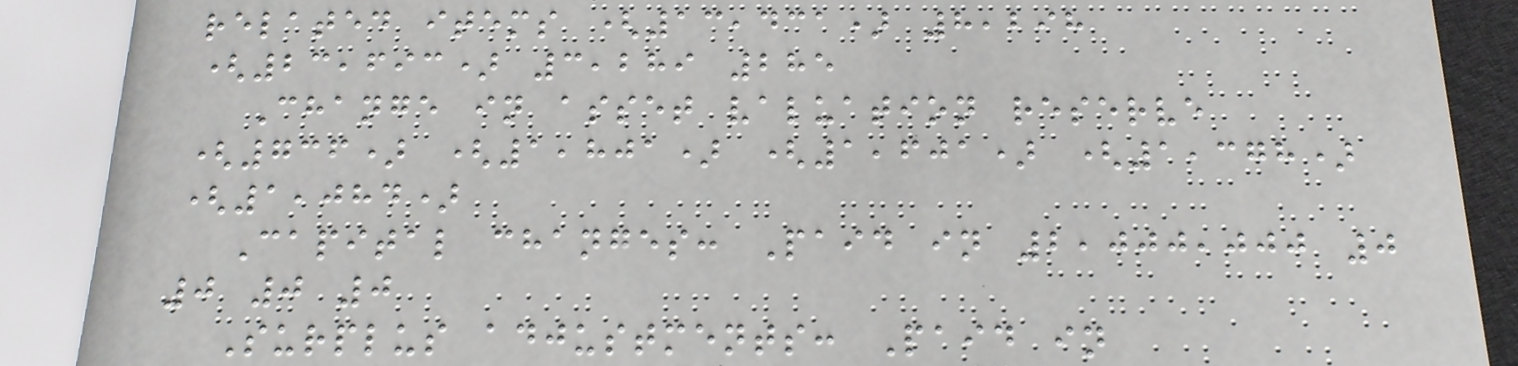related items (13,431) 8,298
(23,693) 3,289 285
Change in asset valuation reserve
(736) (1,801) (1,601) (1,378)
(1,084)
Capital changes: Paid in 2,000,000 0
0 0 0
Surplus adjustments: Paid in
